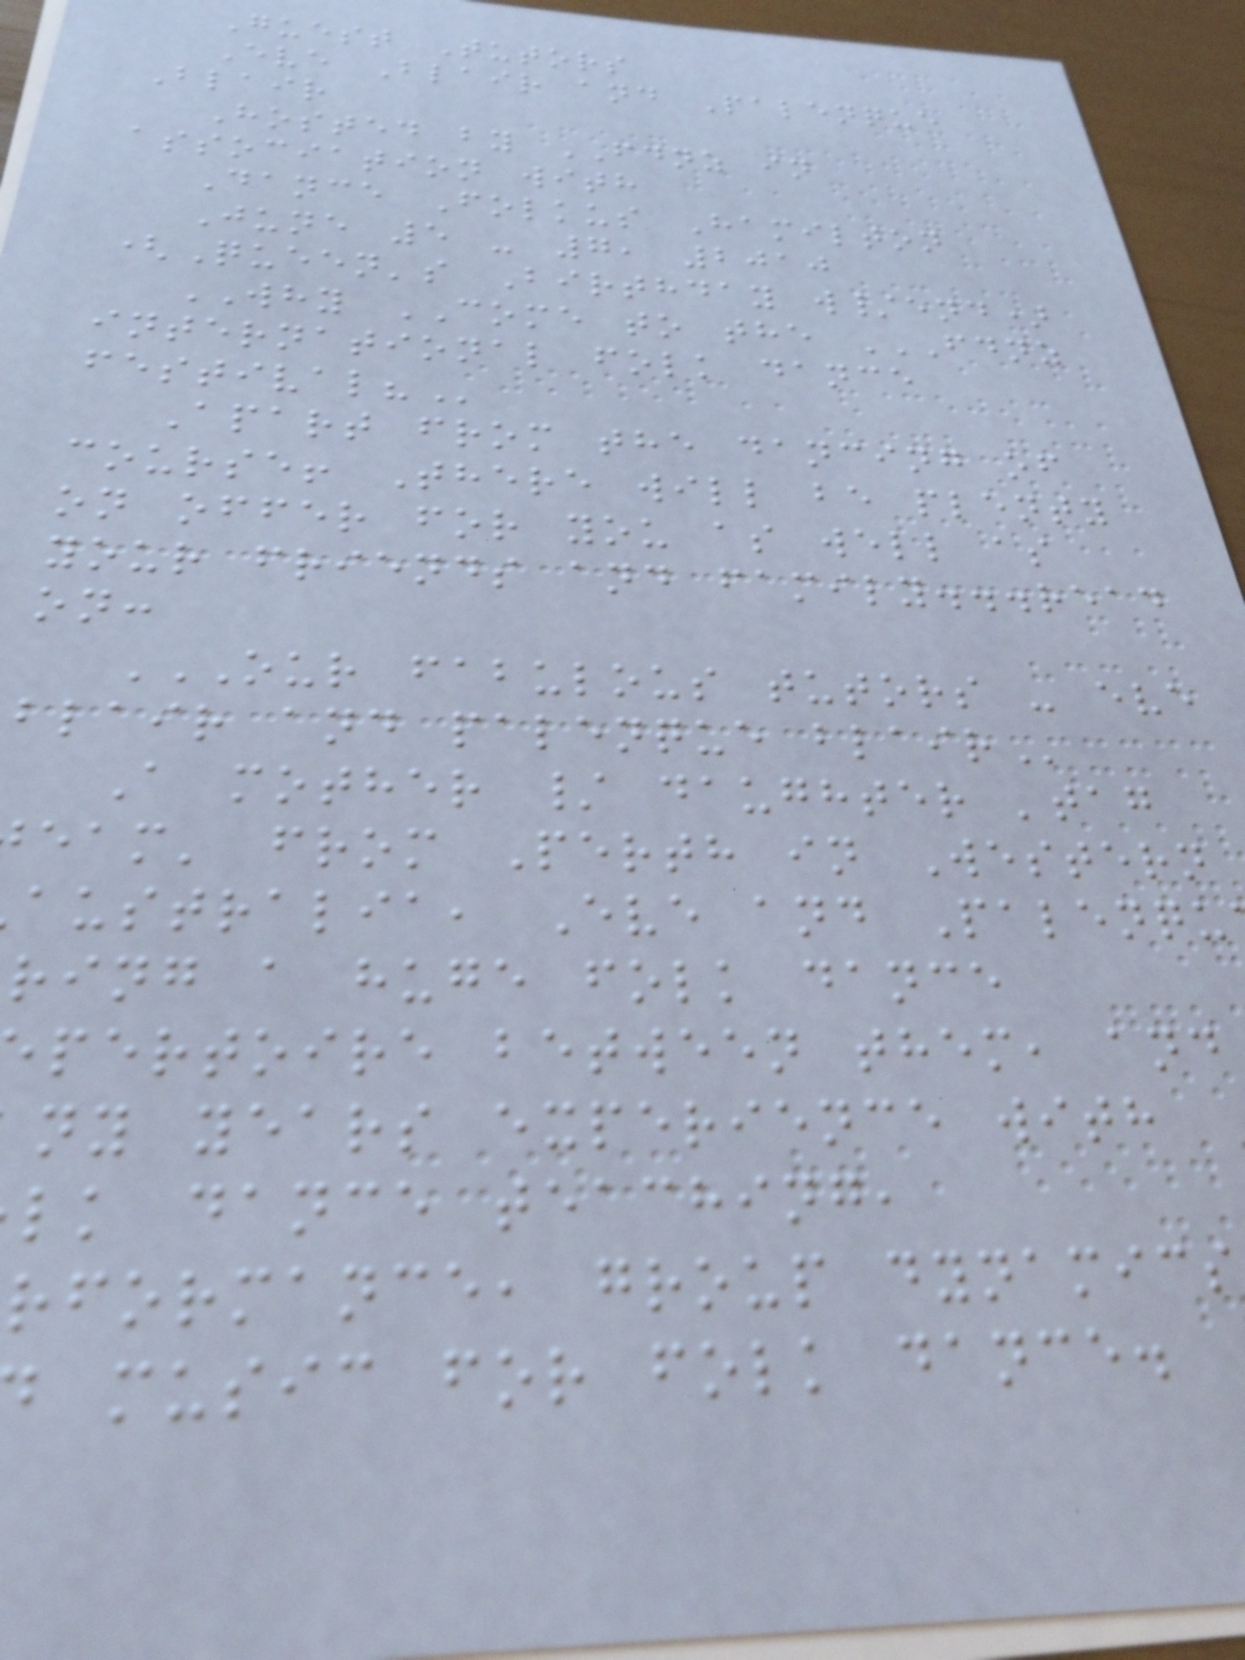Guest Tutors
Eve Blair and Palenque
Blair
Hosted by FDNZ in
association with
Dance Folkus Hamilton
June 5 - 7, 2010
(Queen's Birthday w/end)
WHY COME to the FDNZ
international folk dance
Apart from the dancing of
course! There will be plenty
on offer for you as well as
your friends and family...read
on:
OUR FABULOUS TUTORS - EVE
blair and palenque
A mother / daughter 'tag
eam' from Perth in Western
australia, Eve and Palenqu
ring a huge folk dance
pertoire between them, and
ny years experience with
lk dance teaching,
rformance, group dynamics
music for folk dance.
